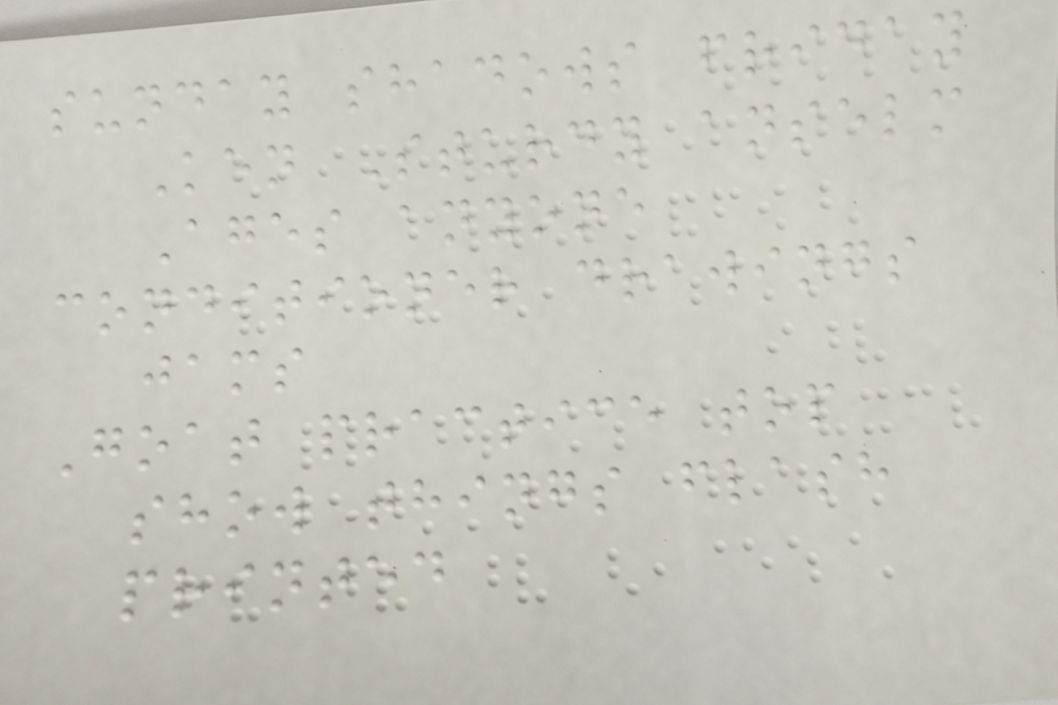sunday shadows friday
Ken Sturdy anselm
Ages anyone
conditioner drawings
jams
Goat practice top
show things flash
printed
